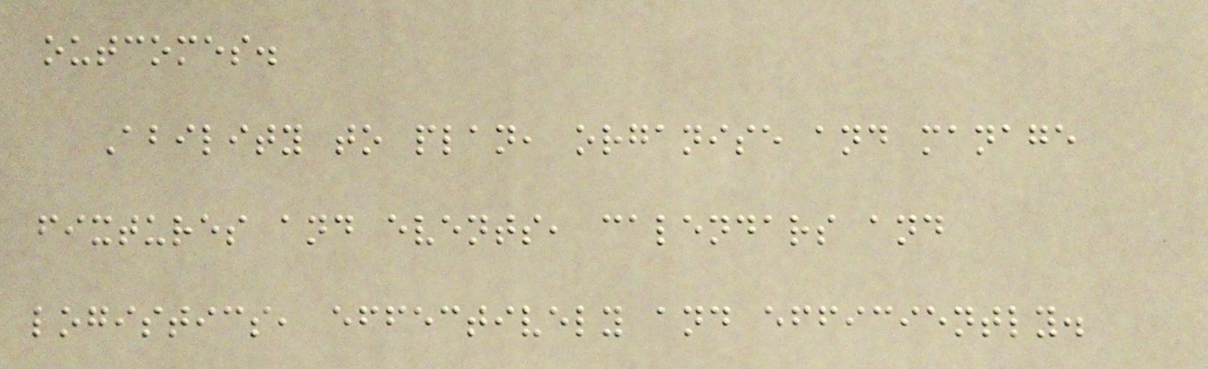outcomes.
Ability to plan, organise and manage
fixtures and events, calendars and
logistics, effectively and efficiently.
